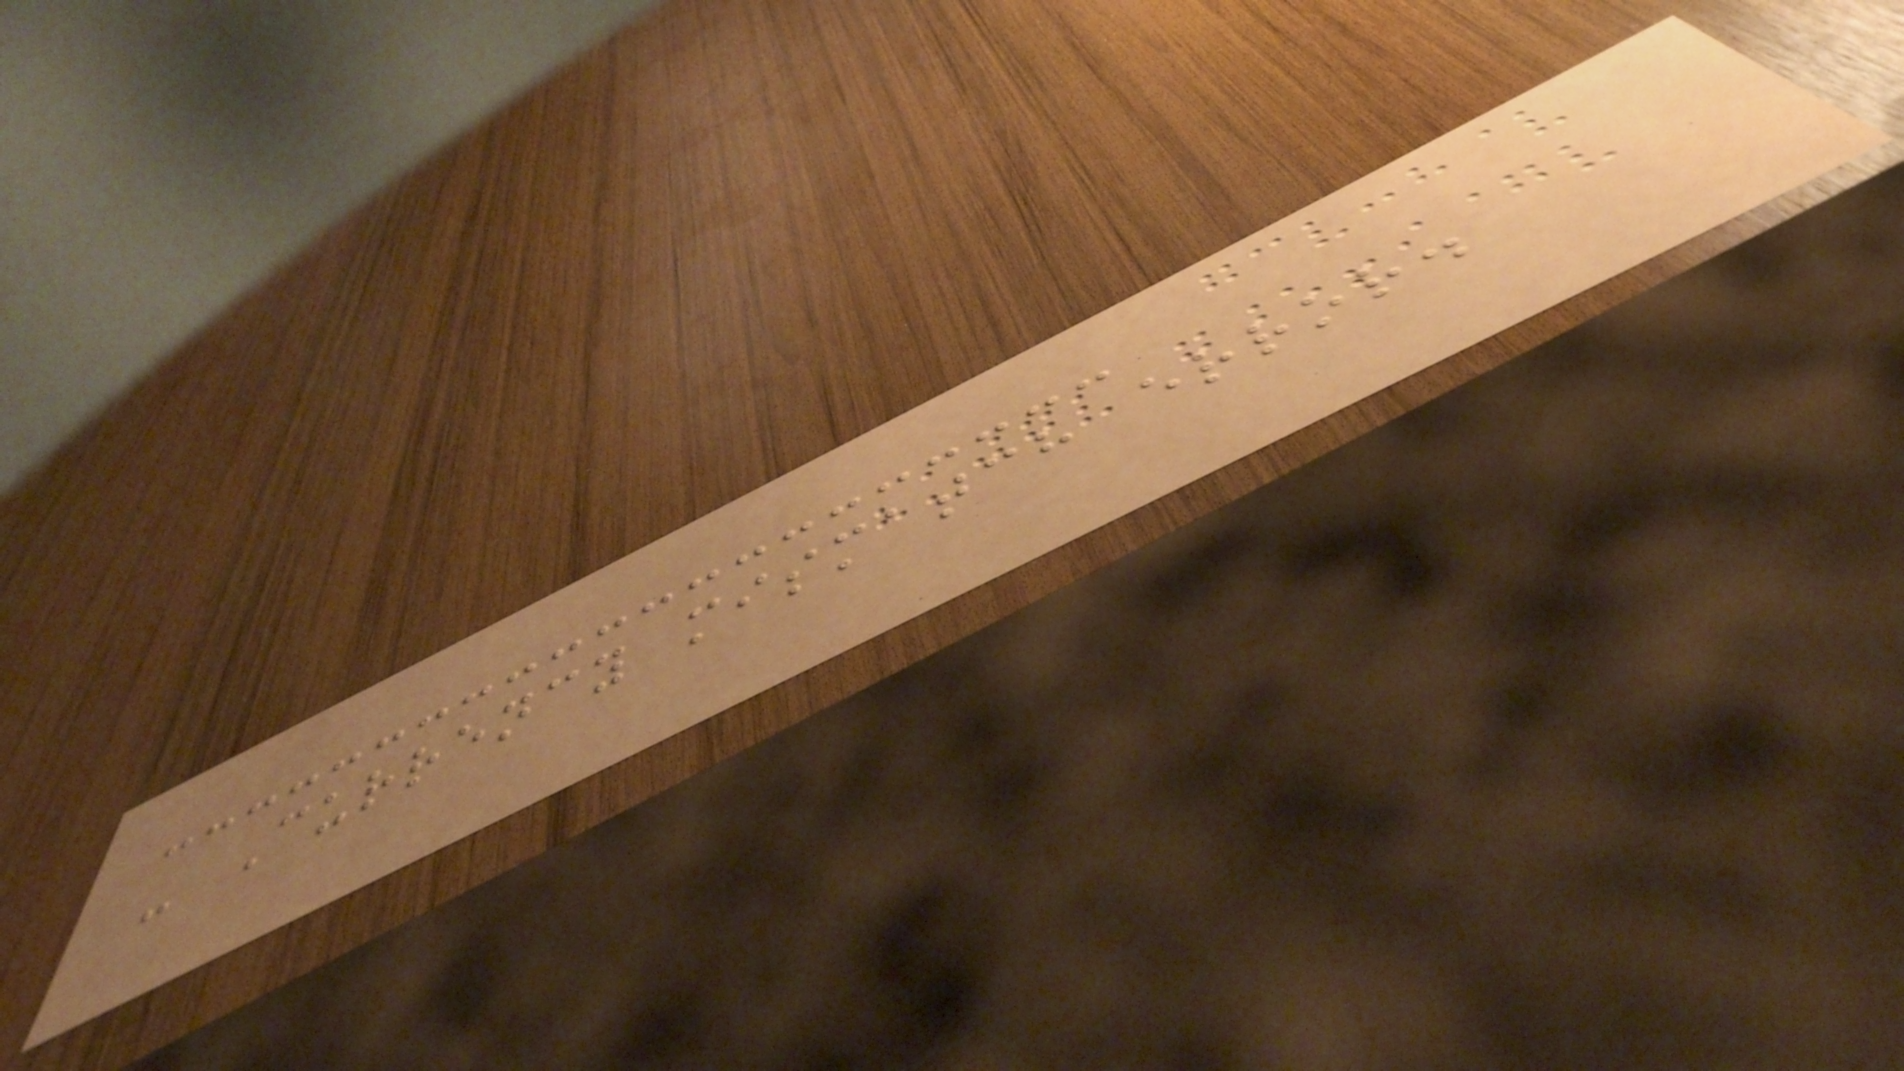- Currency mismatch error.
